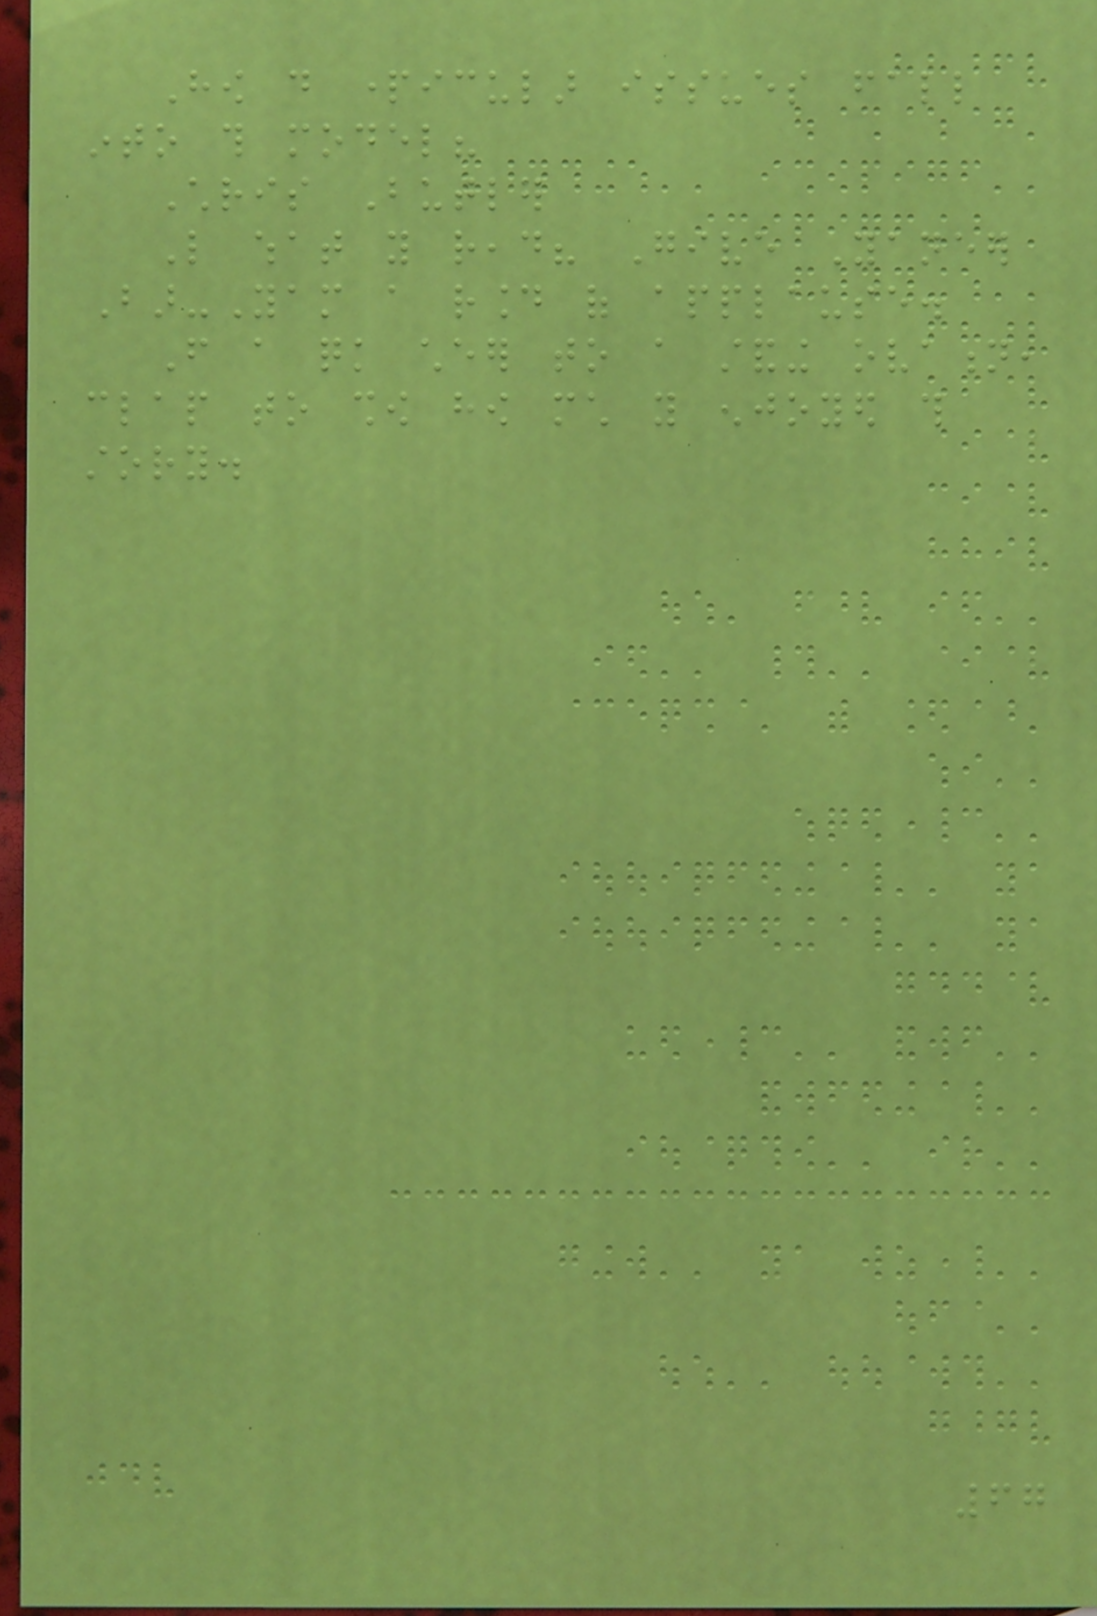How do particular issues fall
into this model?
Chris Butler
Like what you read? Give Yaneer
Bar-Yam a round of applause.
From a quick cheer to a standing ovation,
clap to show how much you enjoyed this
story.
67
